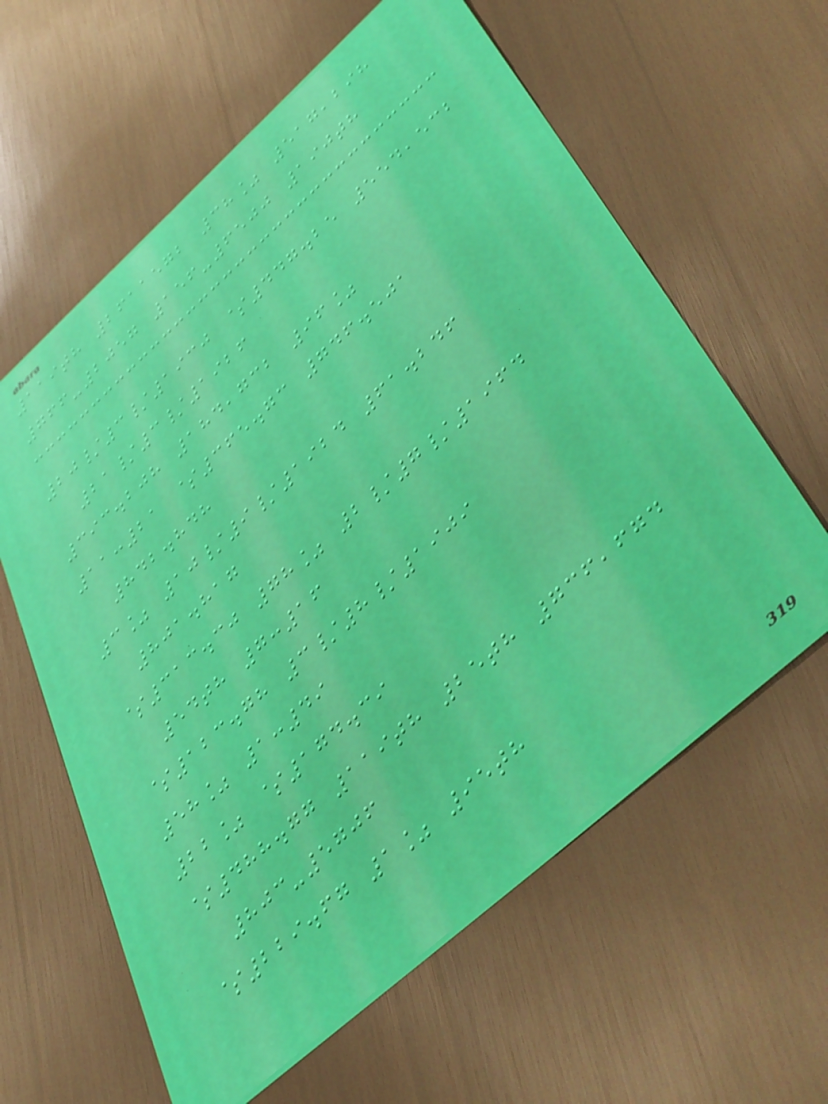119th 2611572 38% 517,298
766-2057 156-6500 190th
20/3/1930 $447.25 554,532
21/3/1926
393.208 184,732 96%
11:21 $365.73 746.501
842.848
3% 10/9/1924 61.246
801.817
$313.30 78% 2/7/1964
54th 7:16
$123.78 3/8/1909
58% 1:49
22% $174.39
$488.77 119th 25th 736,674
803-5706
$229.67 1% 95th
